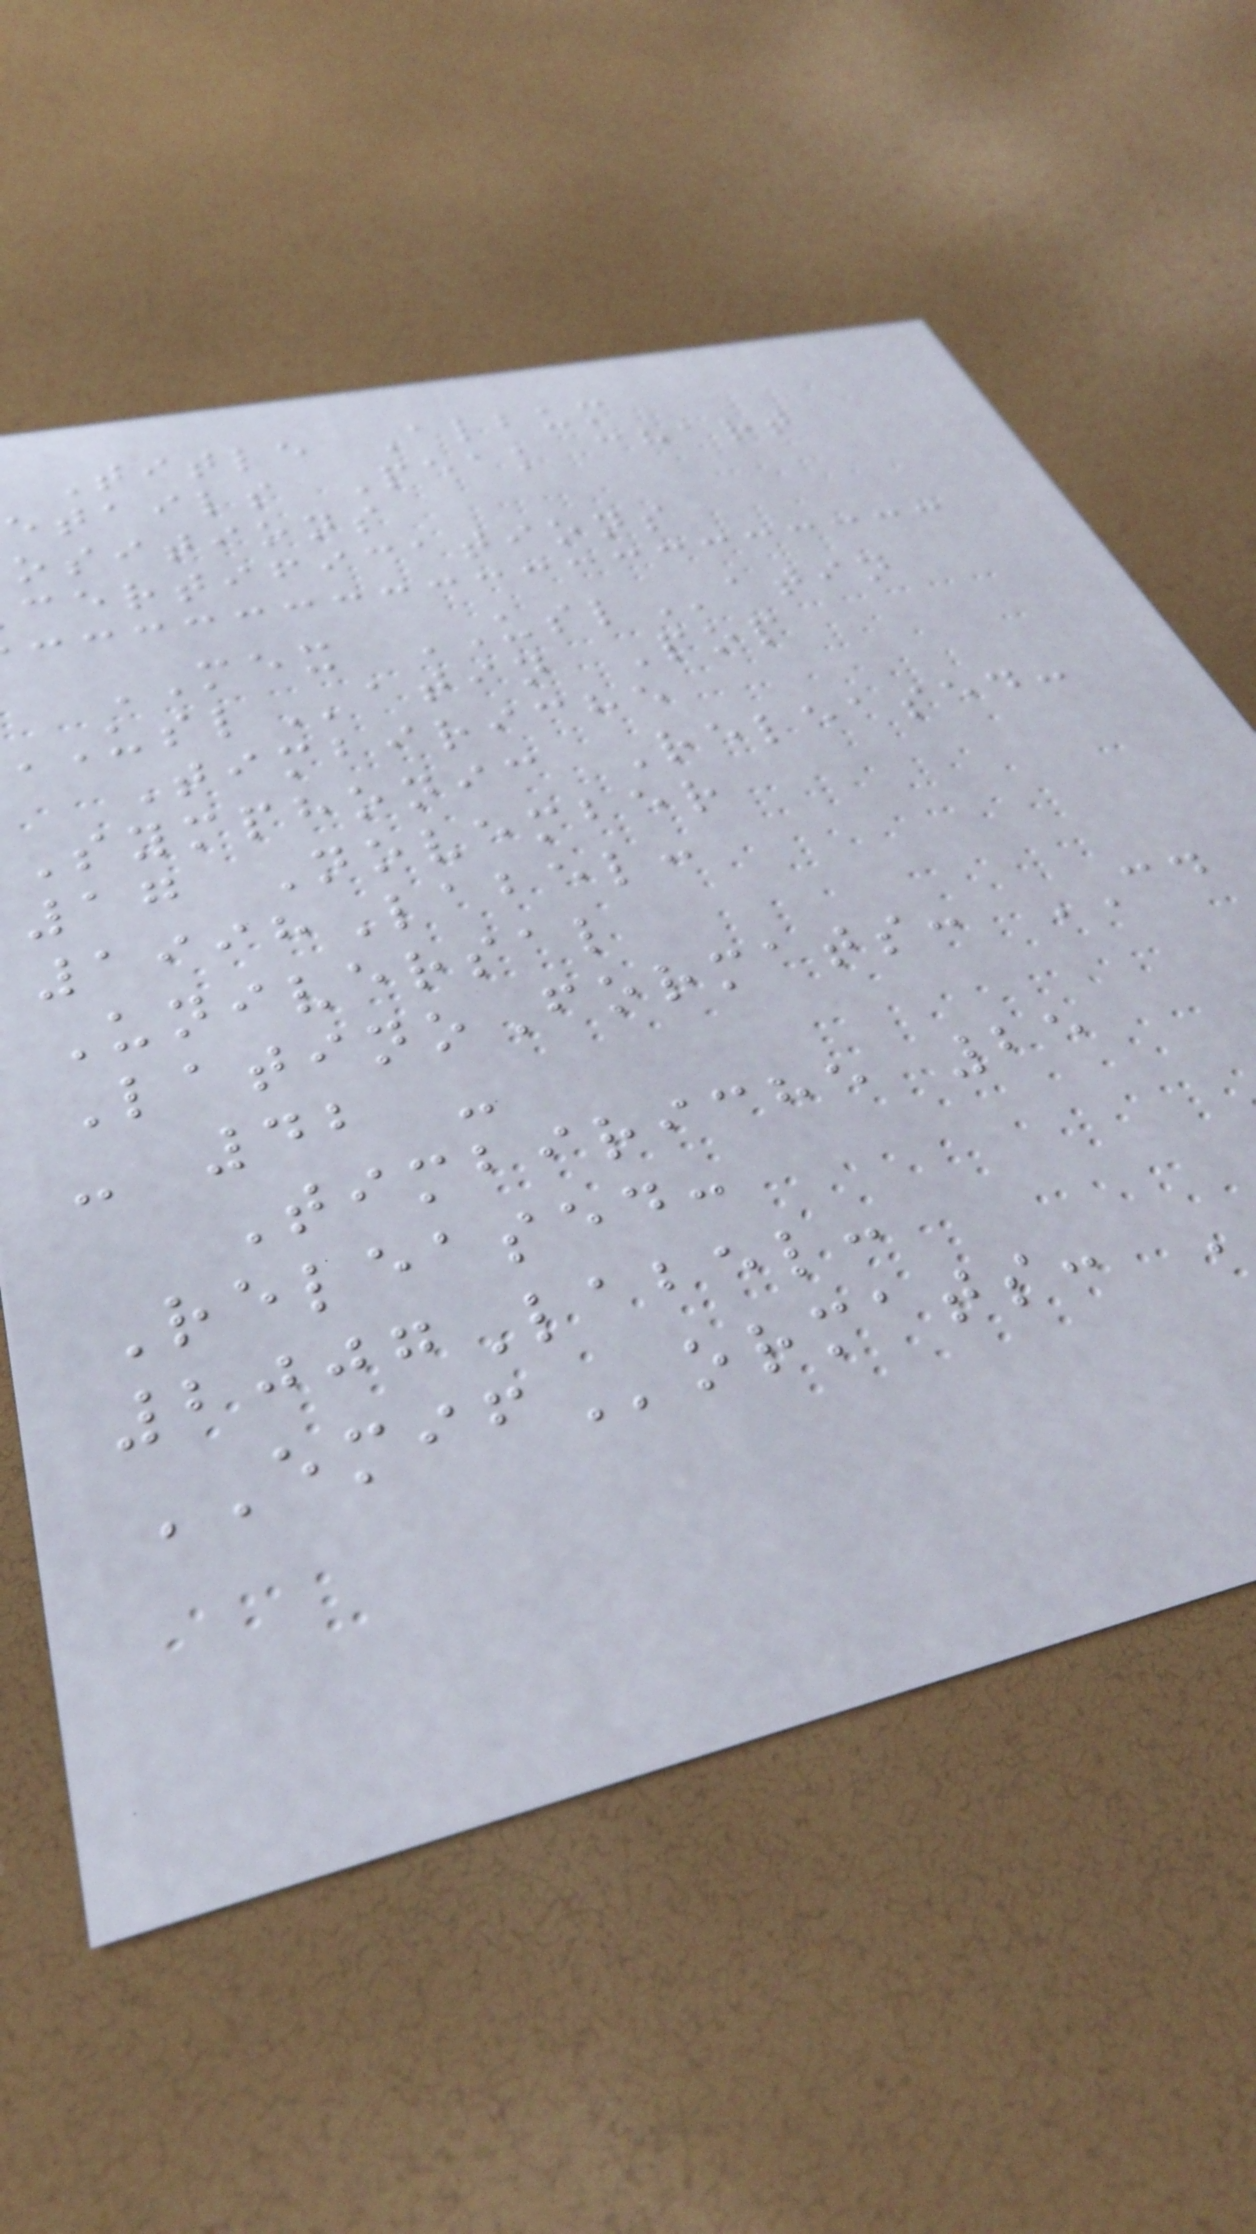Title Album
etails Peak chart
ositions
certifications
MEX USLatin
atin Pop
Timbiriche
Symphonic Released:
17 November
1998Label:
Universal
LatinoFormats: CD
- 42 -
Timbiriche 25
Released:
2007Label:
EMIFormats:
